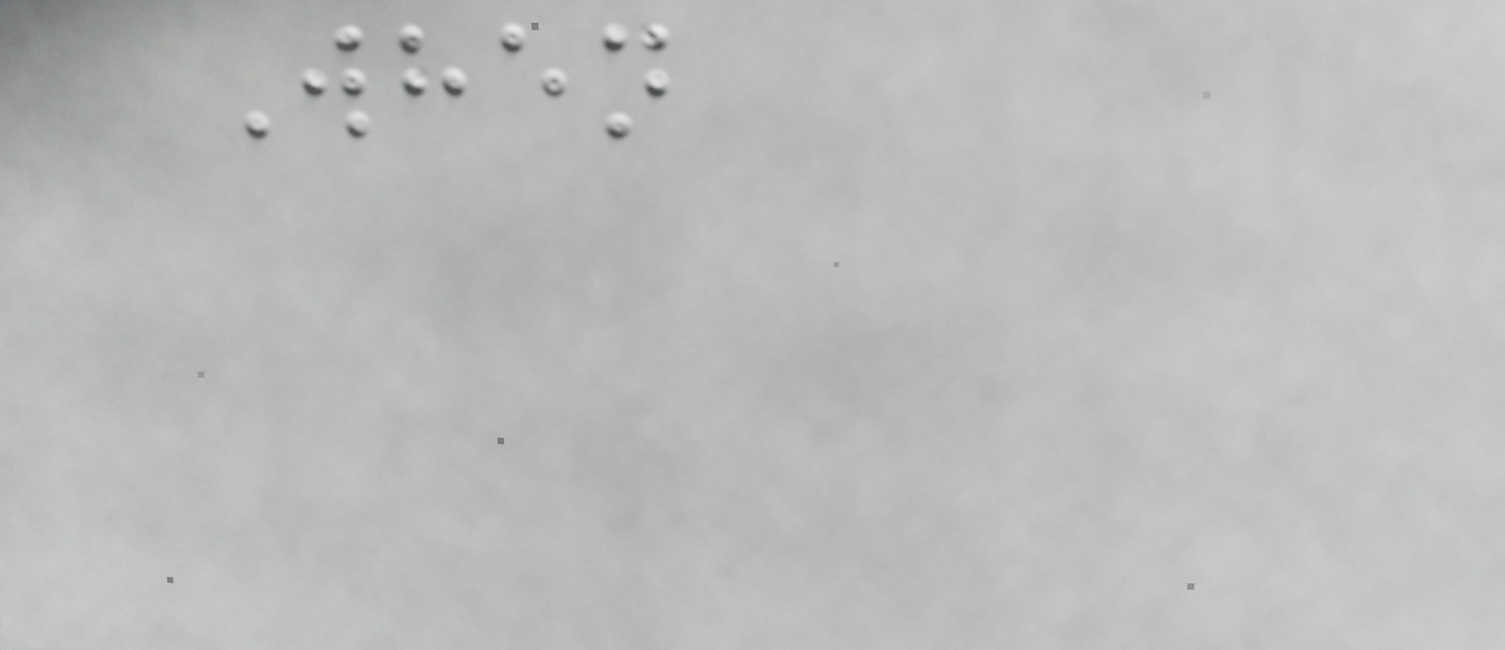When
